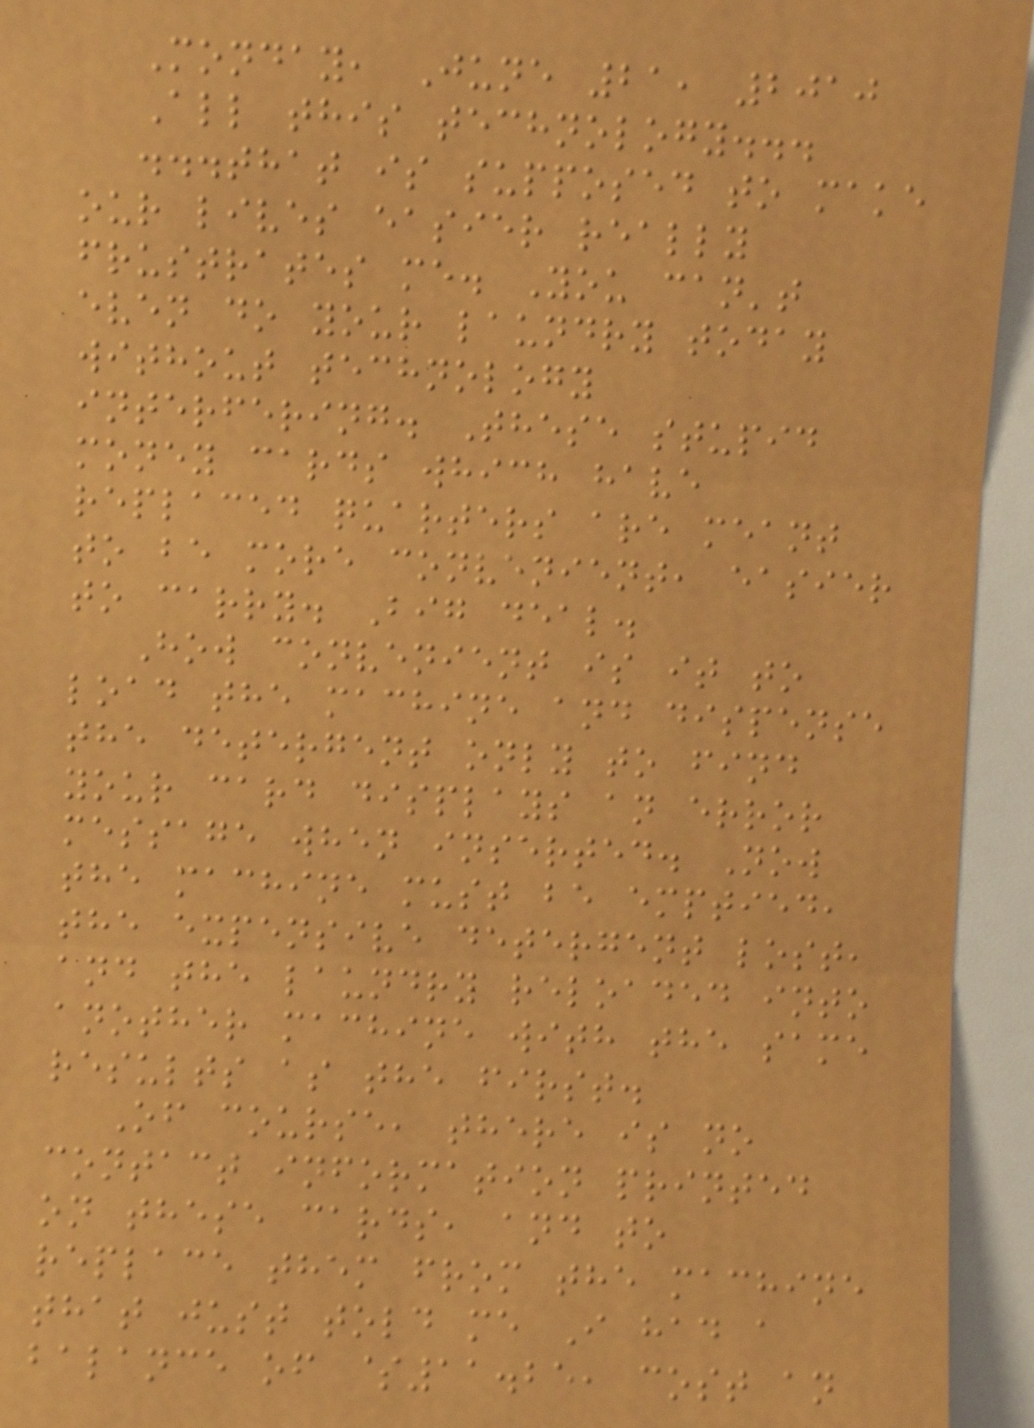Monday, June 21, 2010
All this technology...
...that is supposed to make
our lives easier really
frustrates me. You can't
even do your laundry today
without technology
interfering. These stupid
money cards which have
replaced quarters are meant
to be more convenient, easier
to carry. Big deal.
How convenient is it to
load the machine and dispense
the detergent only to find
your card displays an error
message when inserted. Now
the machine must be emptied,
the expensive detergent lost,
and the laundry reloaded into
another machine with the same
results as the first.
Of course, there is no
contact information printed
on these cards, and to
replace them from the machine
that just told me I had a
balance of $11.25, cost an
